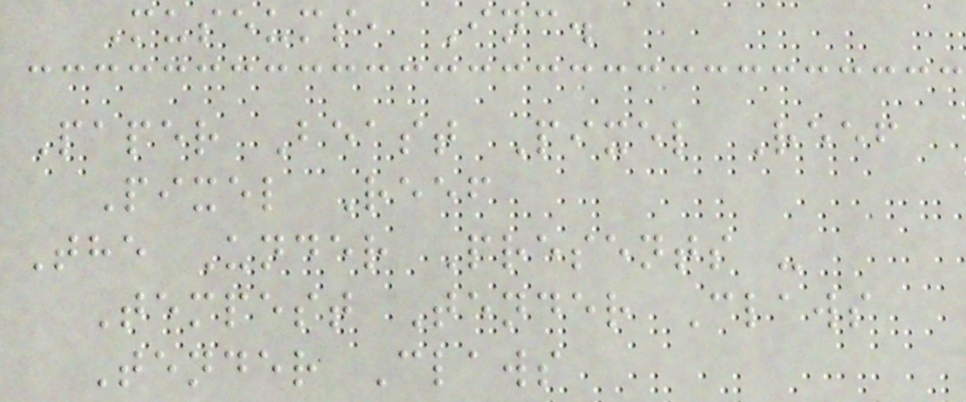Museums, Inc.
Paper Beast Pixel Reef
Pixel Reef
The Under Presents -
Tempest Tender Claws
Tender Claws
